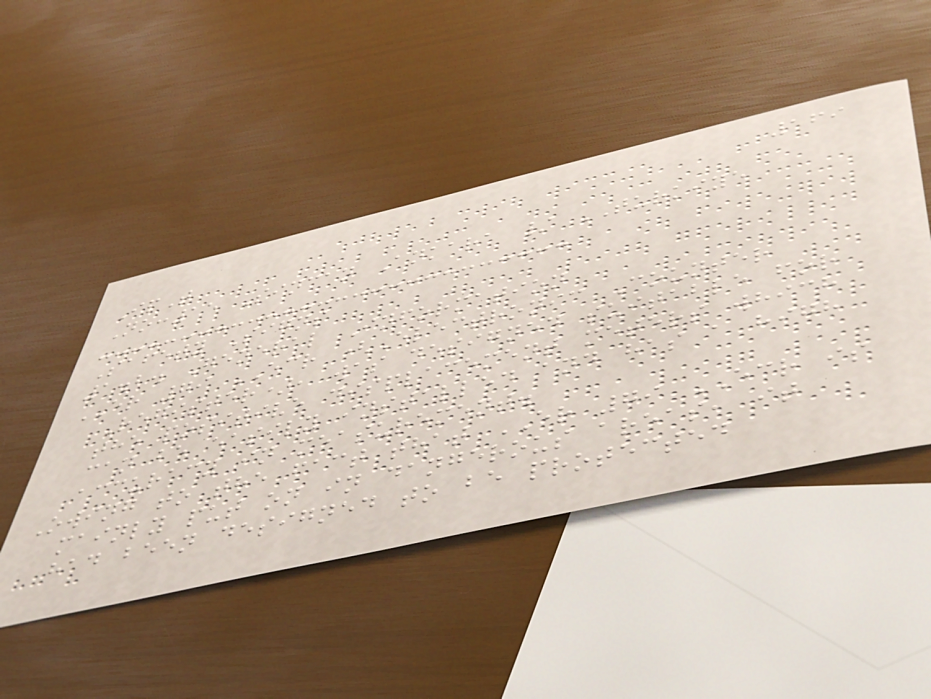169
IpT
No:15 Sincan Ankara / TURKIYE
Safety Signs
1.2. General Information
ER 79 ECR (Electronic Counter
Register), was designed suitable for
the positive displacement meters which
can be easily installed and has a high
accuracy in measurement.
Owing to the fact that ER 79 ECR is
mainly put on in dangerous areas, it
had been designed to be protected
